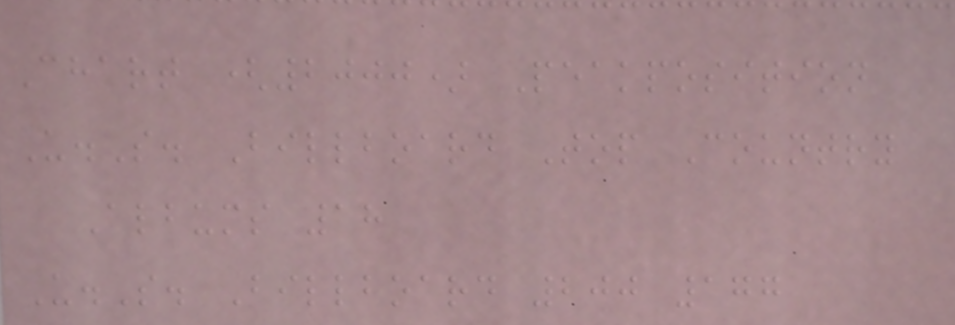Chart (2000) Peakposition
U.S. Billboard Top Country
Albums 18
U.S. Billboard 200 177
